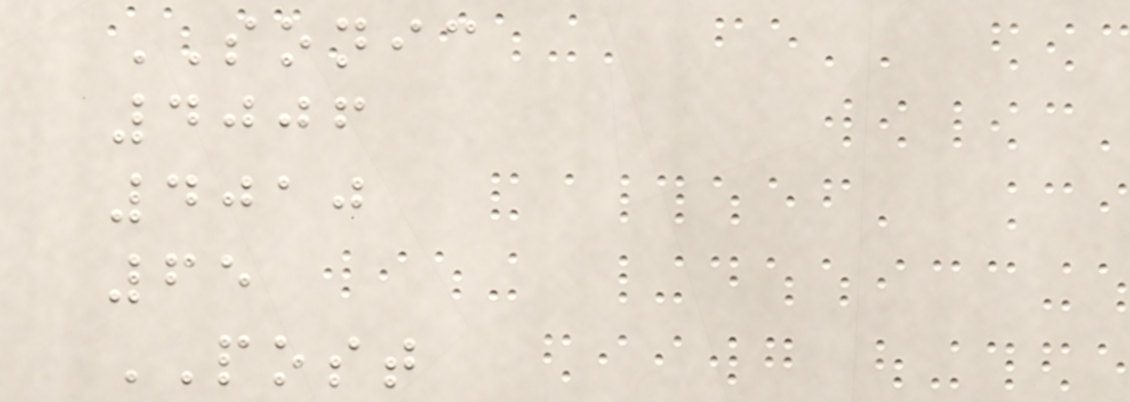SONIC
4006
4010
65
POST
